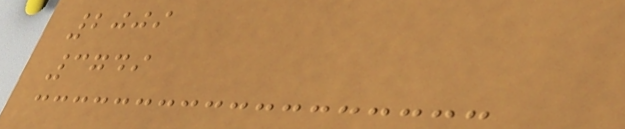2009
3749
